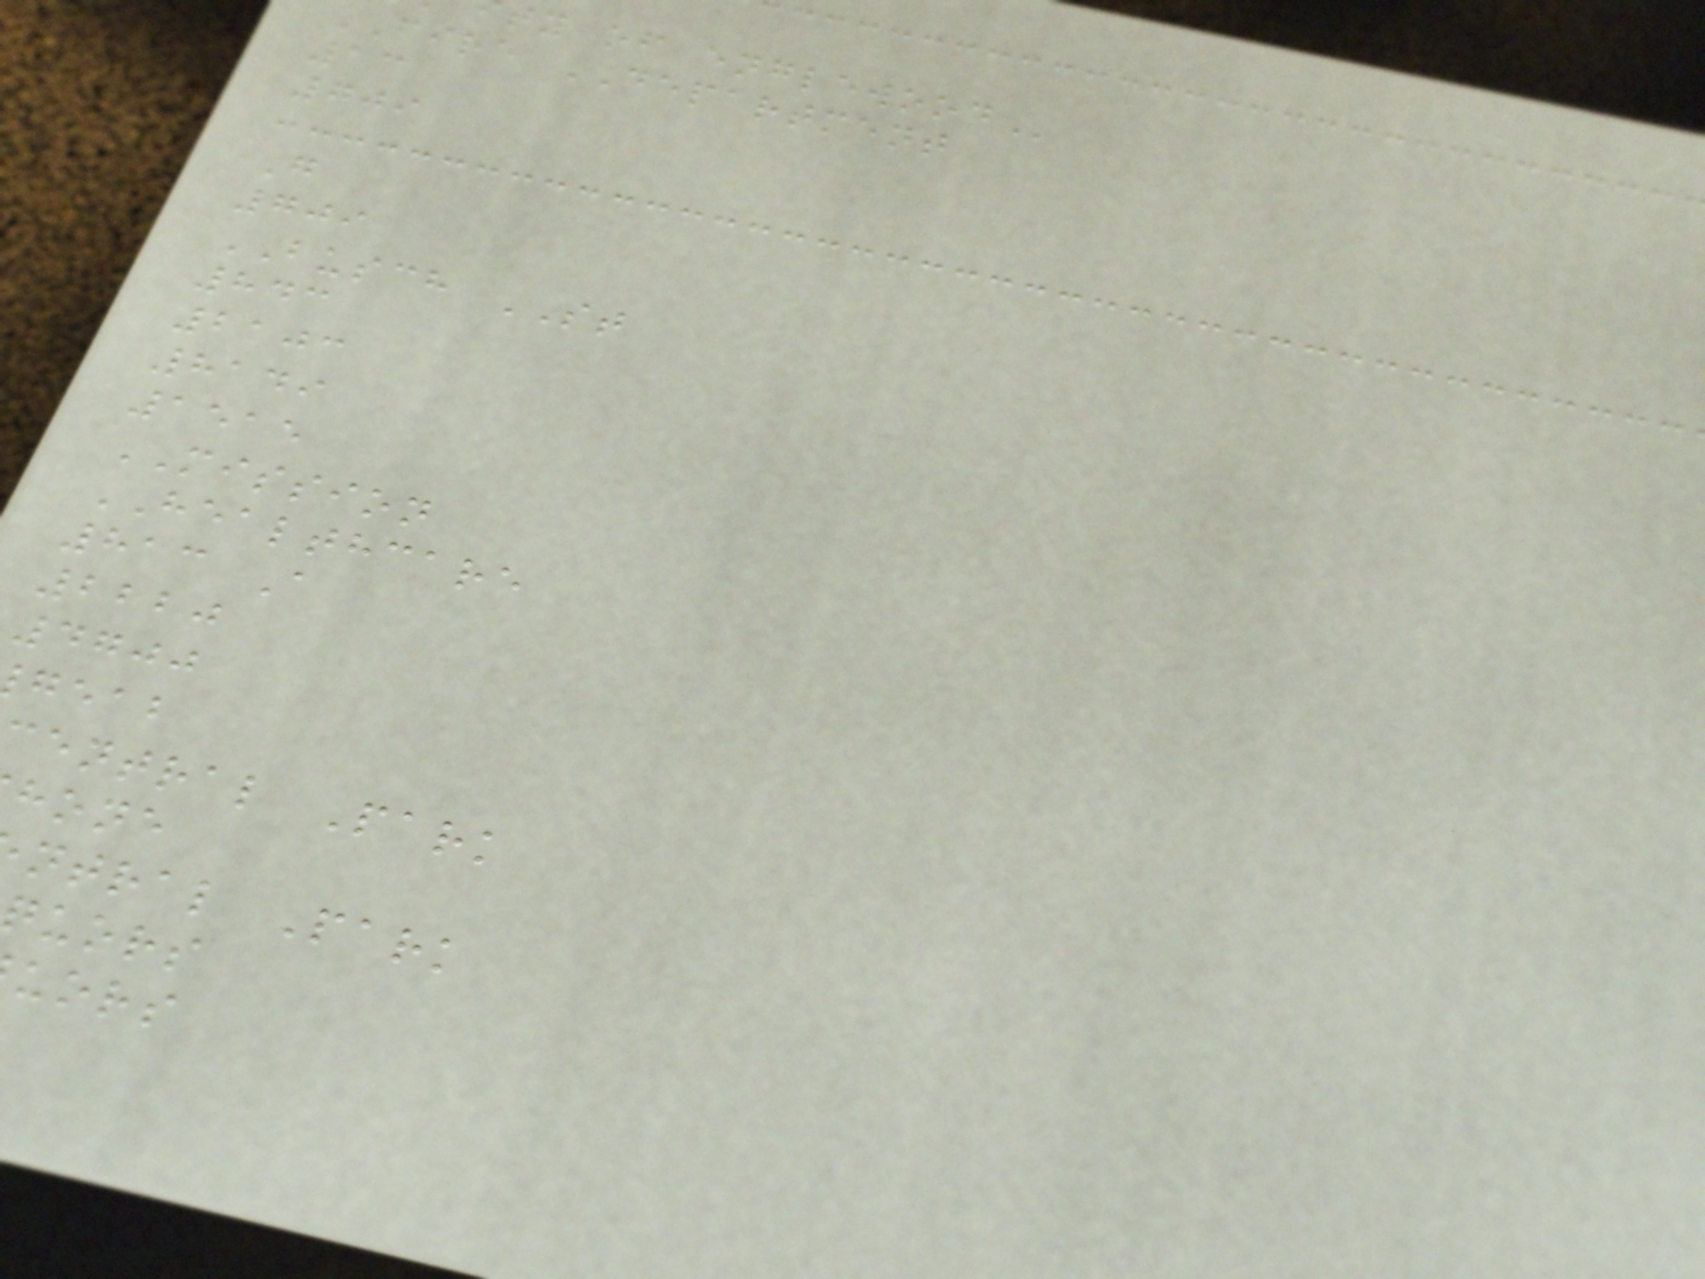FIRE DEPARTMENT
13
709
G
709
BUSCH ST
843
2103
8149
1515
MISSION
HEALTHCARE
813 A
2220
4700
geab
entral Park
hone
ntral Park
uors
uors
